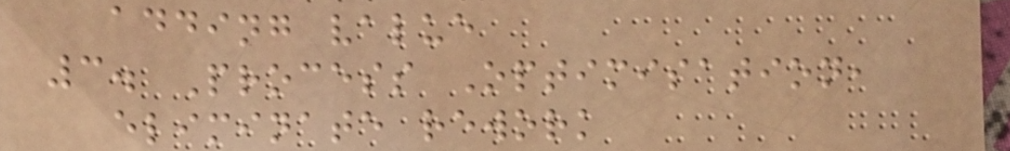adding value
3. Process Optimisation,
eliminate rework
